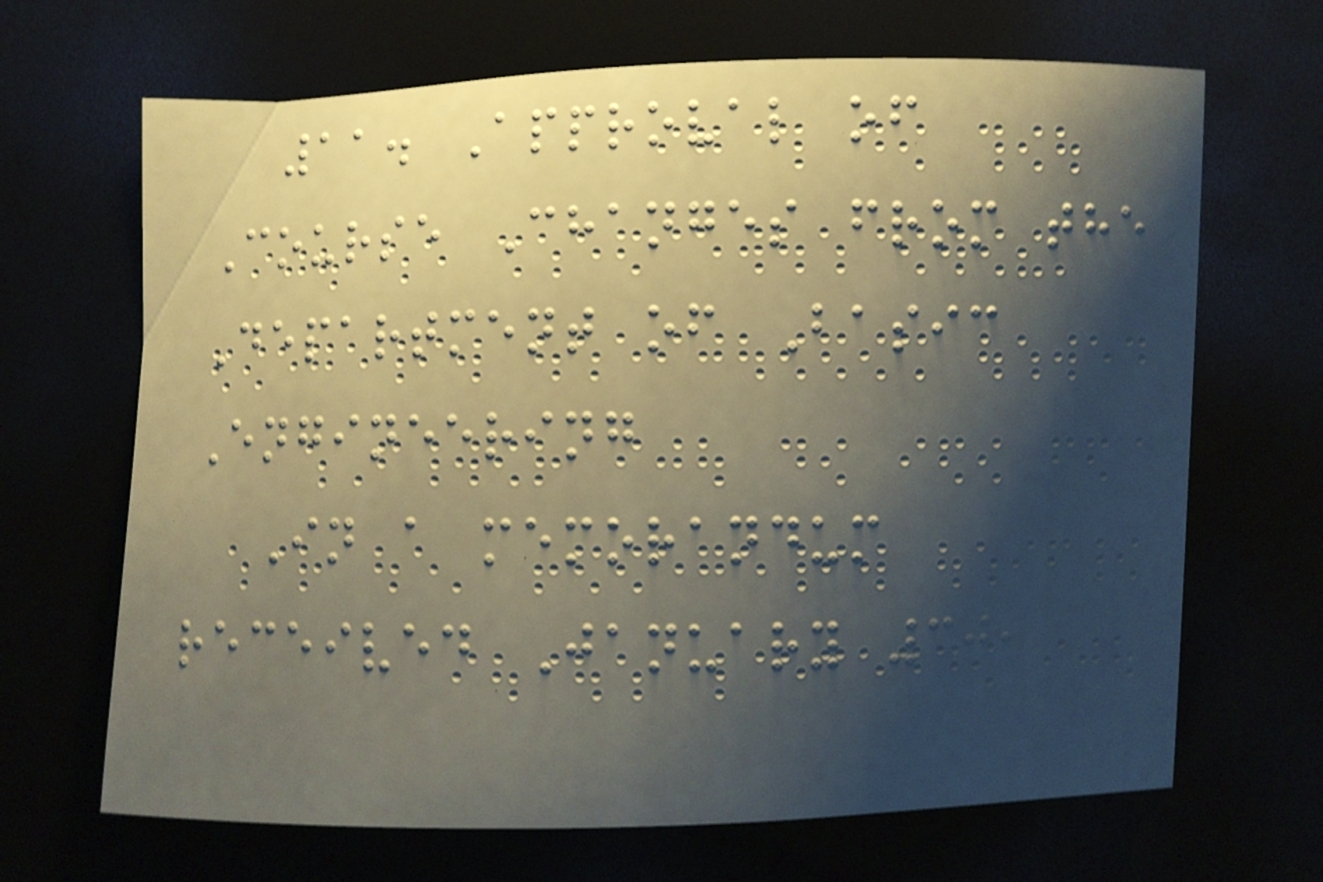11. Approval of
Course Changes from the
Department of Basic
Engineering
In a memorandum
received January 30,
